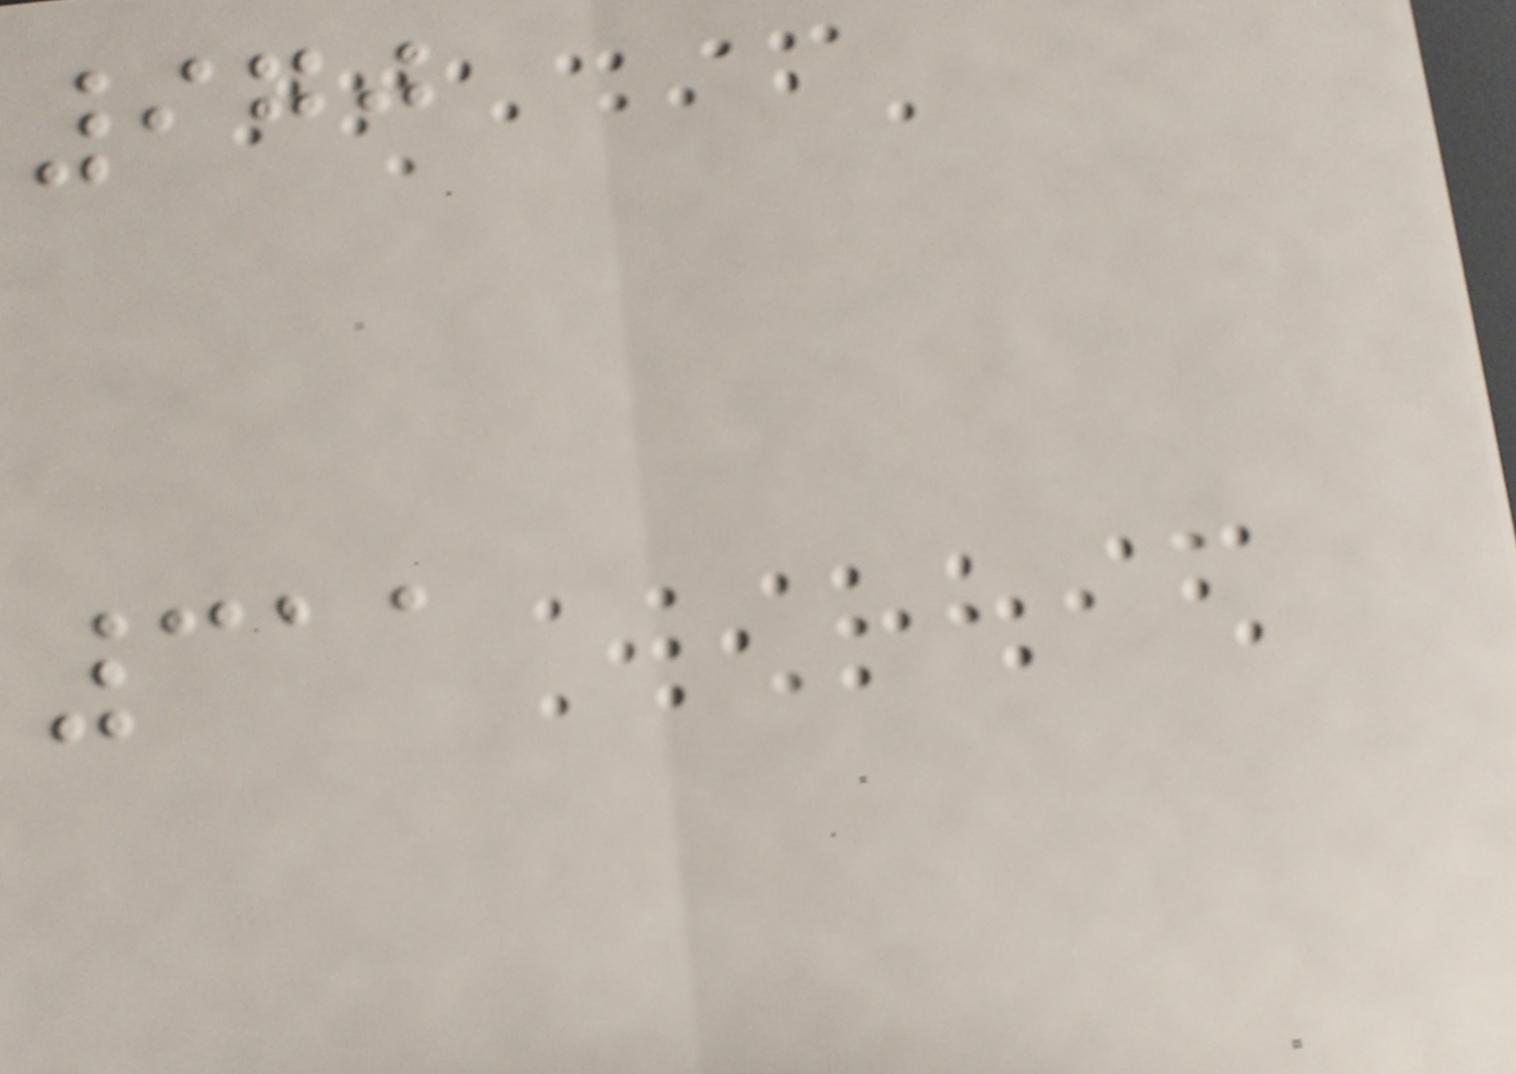970
311
